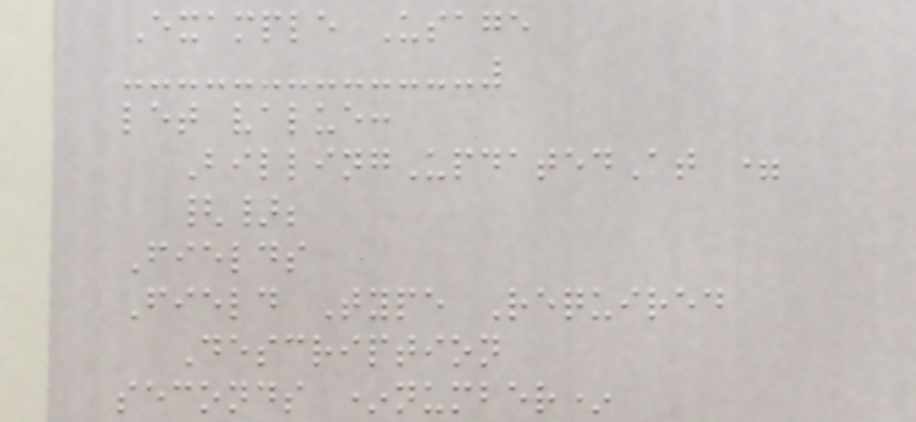Example Usage
let value:
BillingUpdatedAt =
{};
Fields
Field Type Required
Description
seconds *number*
